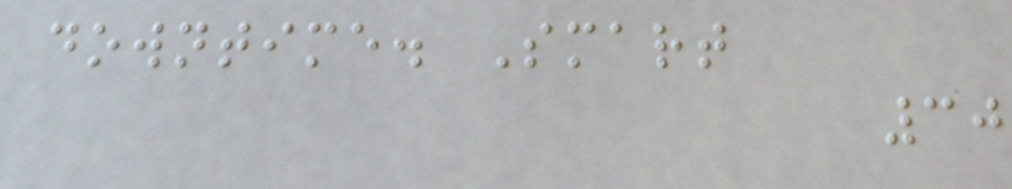downtime. Smart
30
